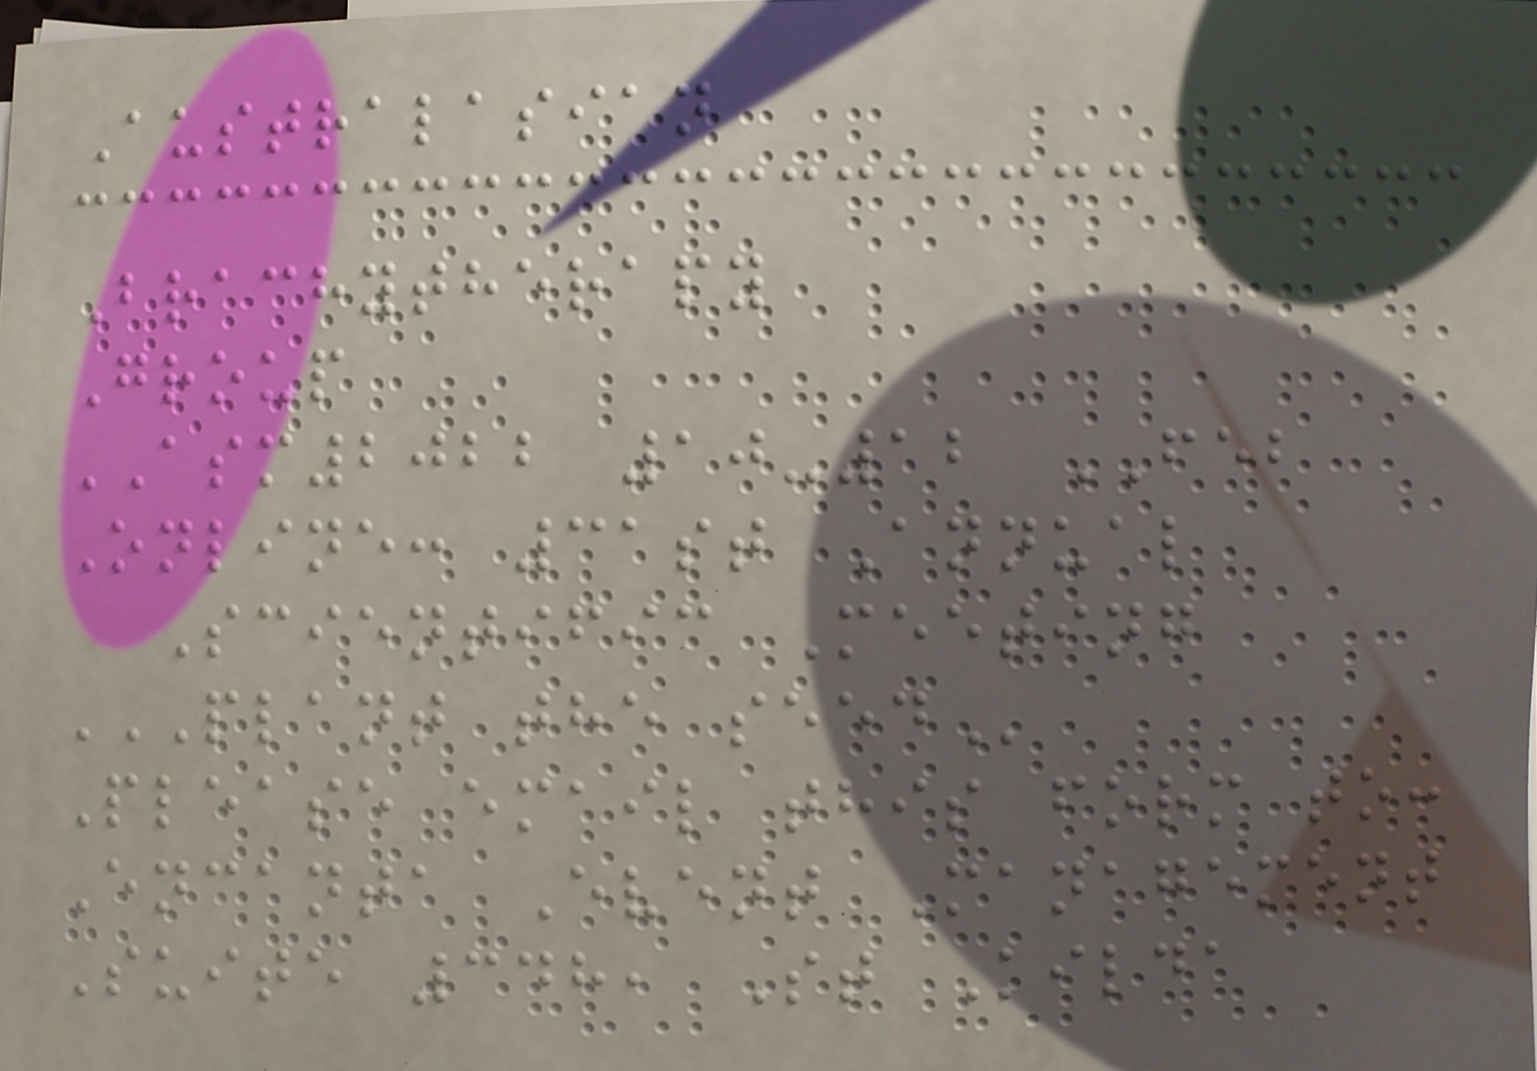Australasian
Brachytherapy
Group
ASM2022 10-12 FEB
Online: 31st Annual
Scientific Meeting
PLANT THE SEED
Please email this form to:
Encanta Event Management
Suite 348, St Kilda
